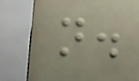n.
